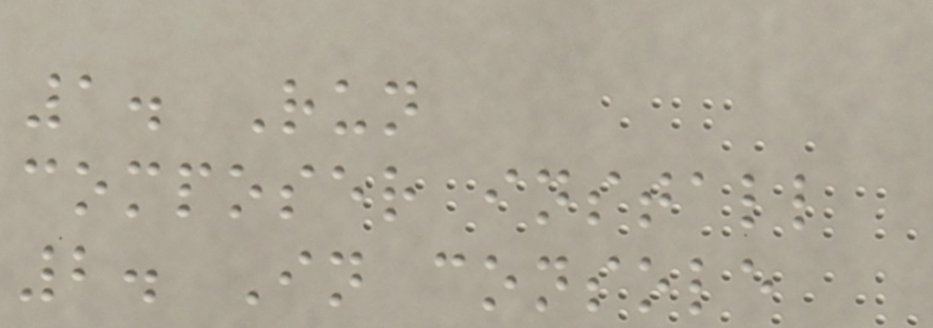1. Run
composer install
2. In console
